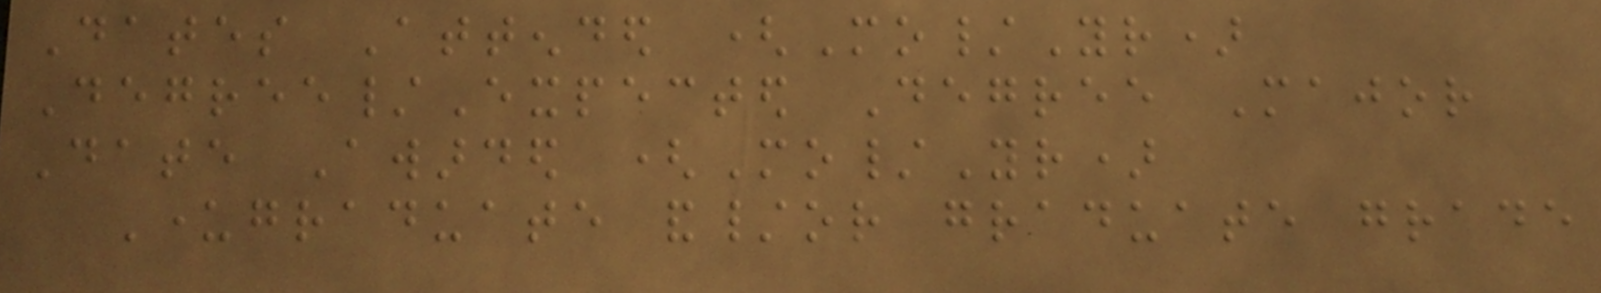Dates Attended (Mo/Yr)
Degree/Expected Degree Major
Date Awarded (Mo/Yr)
Undergraduate and/or graduate grade
